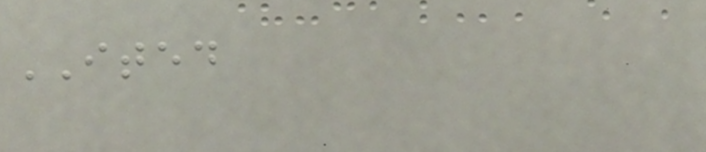ITED
